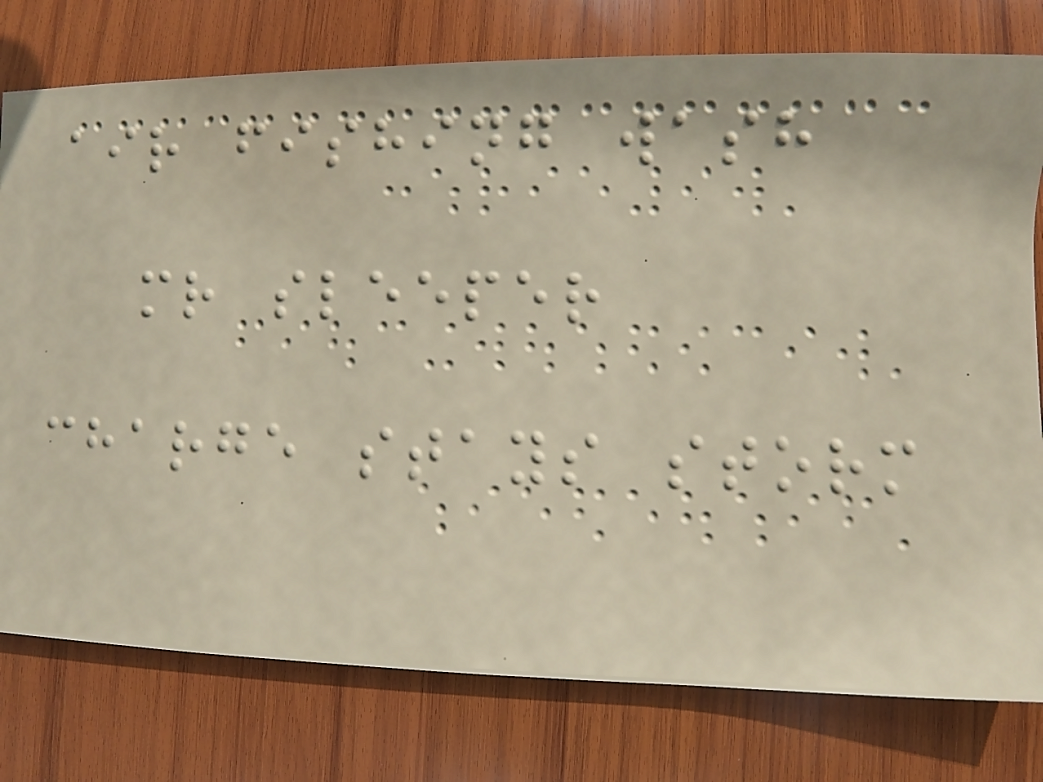air fishing wash
mr sleeper
charge stays storm
